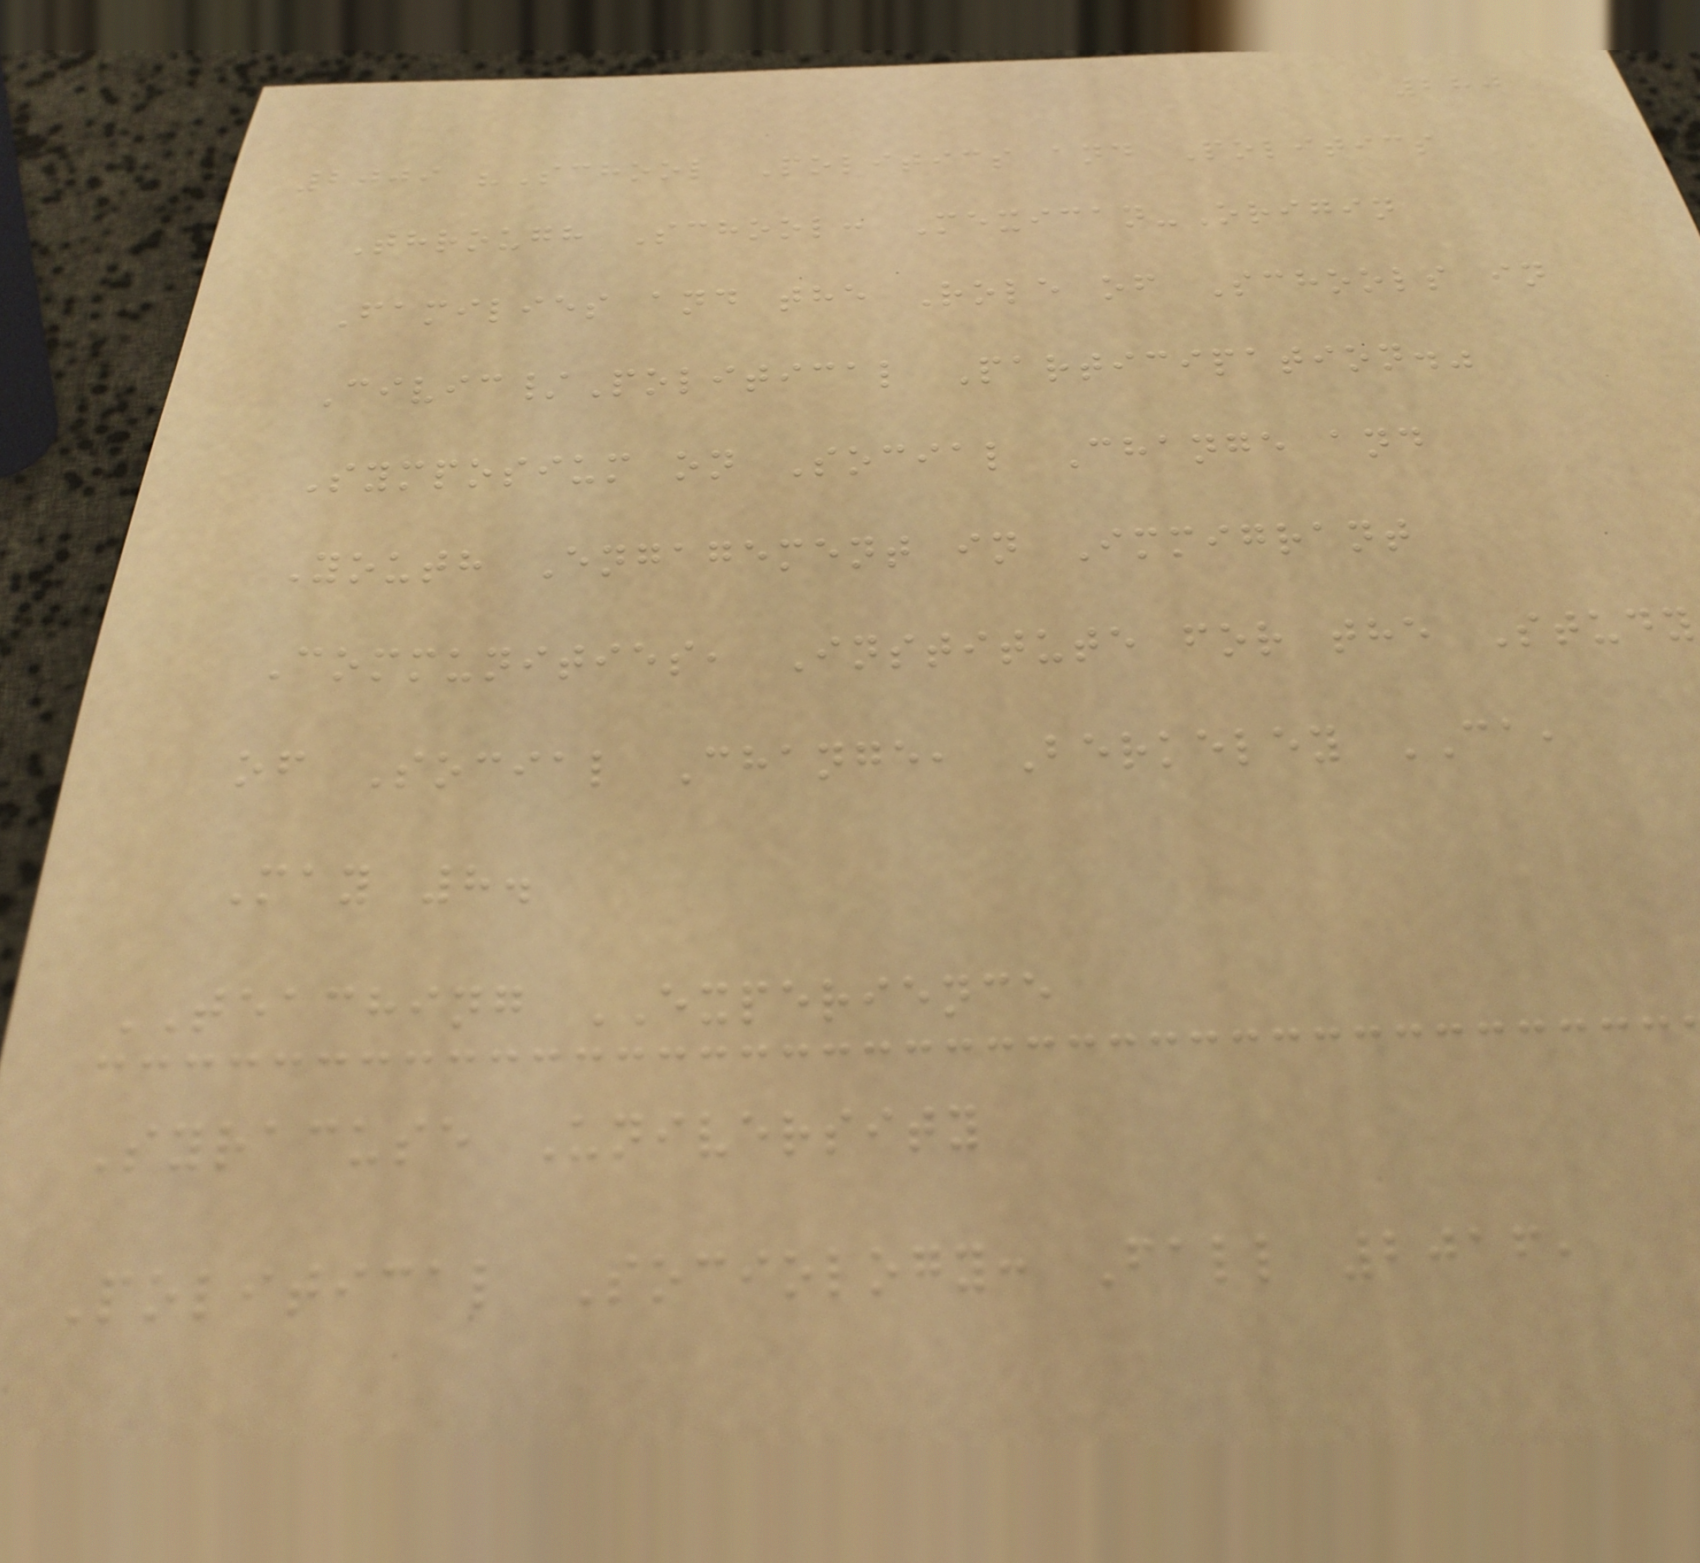280
2009 "School Politics and Politics
Through School: Mexican-Origin
Families and the Role of Schools in
Civic/Political Participation."
Symposium on Social Change and
Youth Engagement in Immigrant
Communities, Institute for the Study
of Social Change, Berkeley CA,
May 8.
TEACHING EXPERIENCE
Syracuse University
Political Sociology: Fall 2016,
